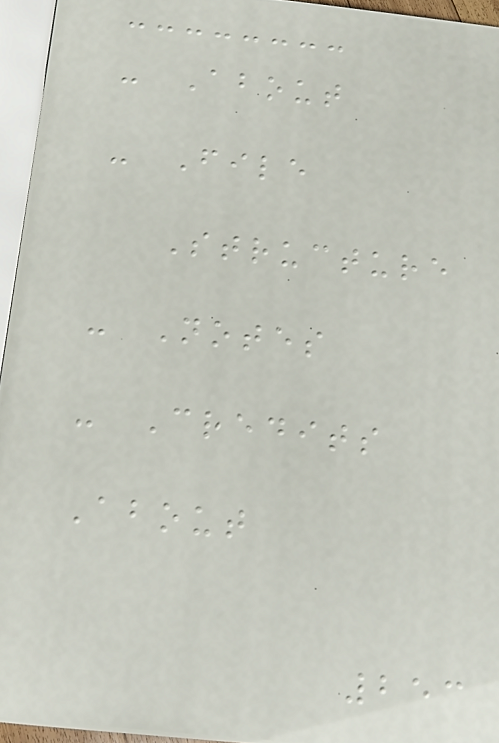- About
- File
Structure
- Notes
- Credits
About
253
